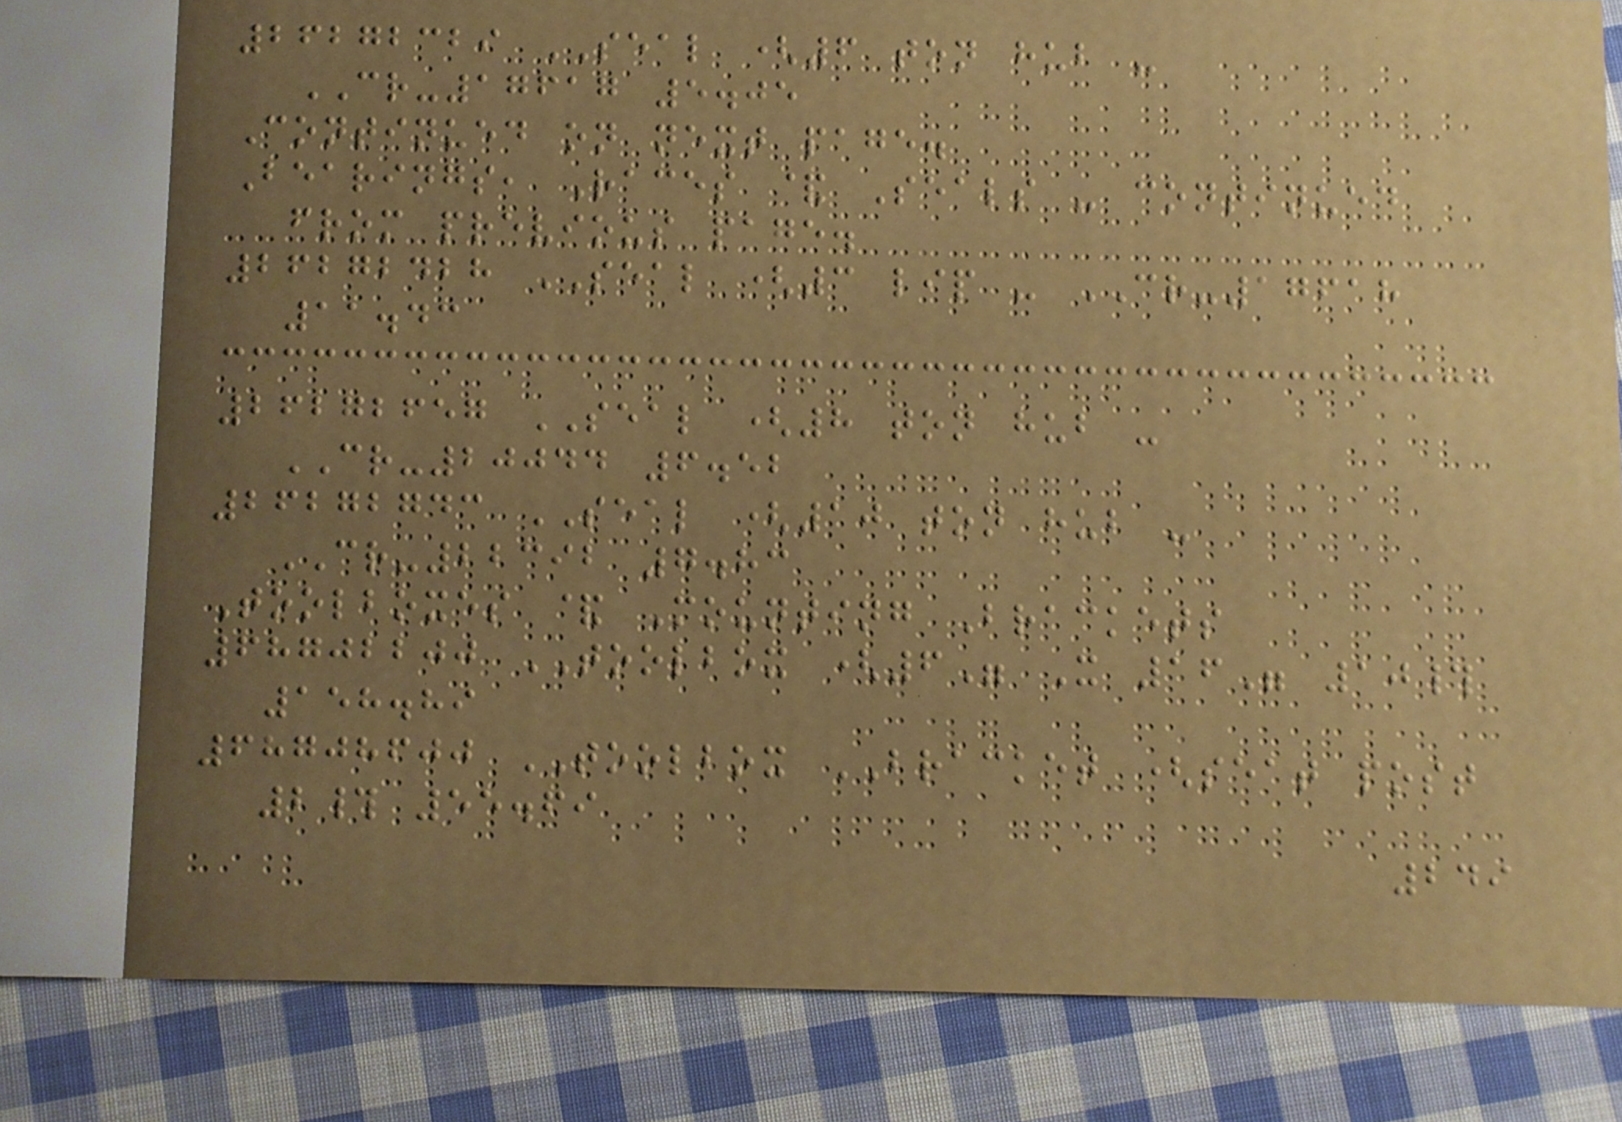26272329 SEAL (6 ton hub -
CR-17617 5.05
Continued on next page.
Bearings, Races & Seals - continued
from previous page.
26272428 SEAL (3 lip - CR-17618
11.43
26272657 SEAL (8 ton hub -
CR-20044 6.52
26272743 SEAL (10 ton hub -
CR-22392 7.83
Toolboxes & Mounting Brackets
68702200 TOOLBOX (6" X 16" 10#
158.89
68708600 TOOLBOX BRACKET (seat post
2# 55.69
249
